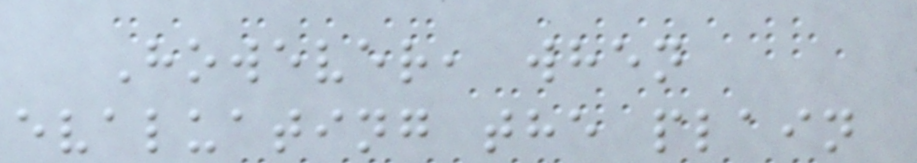However, when
evaluating the plain
